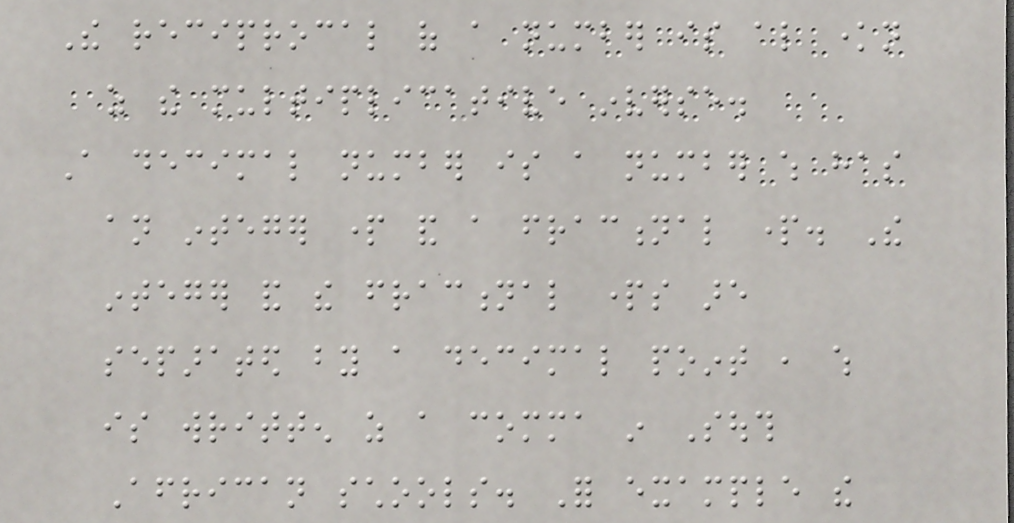The reciprocal of a number is also known
as the multiplicative inverse.
A decimal number is a number which has
an integer part and a fractional part. The
integer and the fractional parts are
separated by a decimal point , which
is written as a comma in South
African schools. For example the
